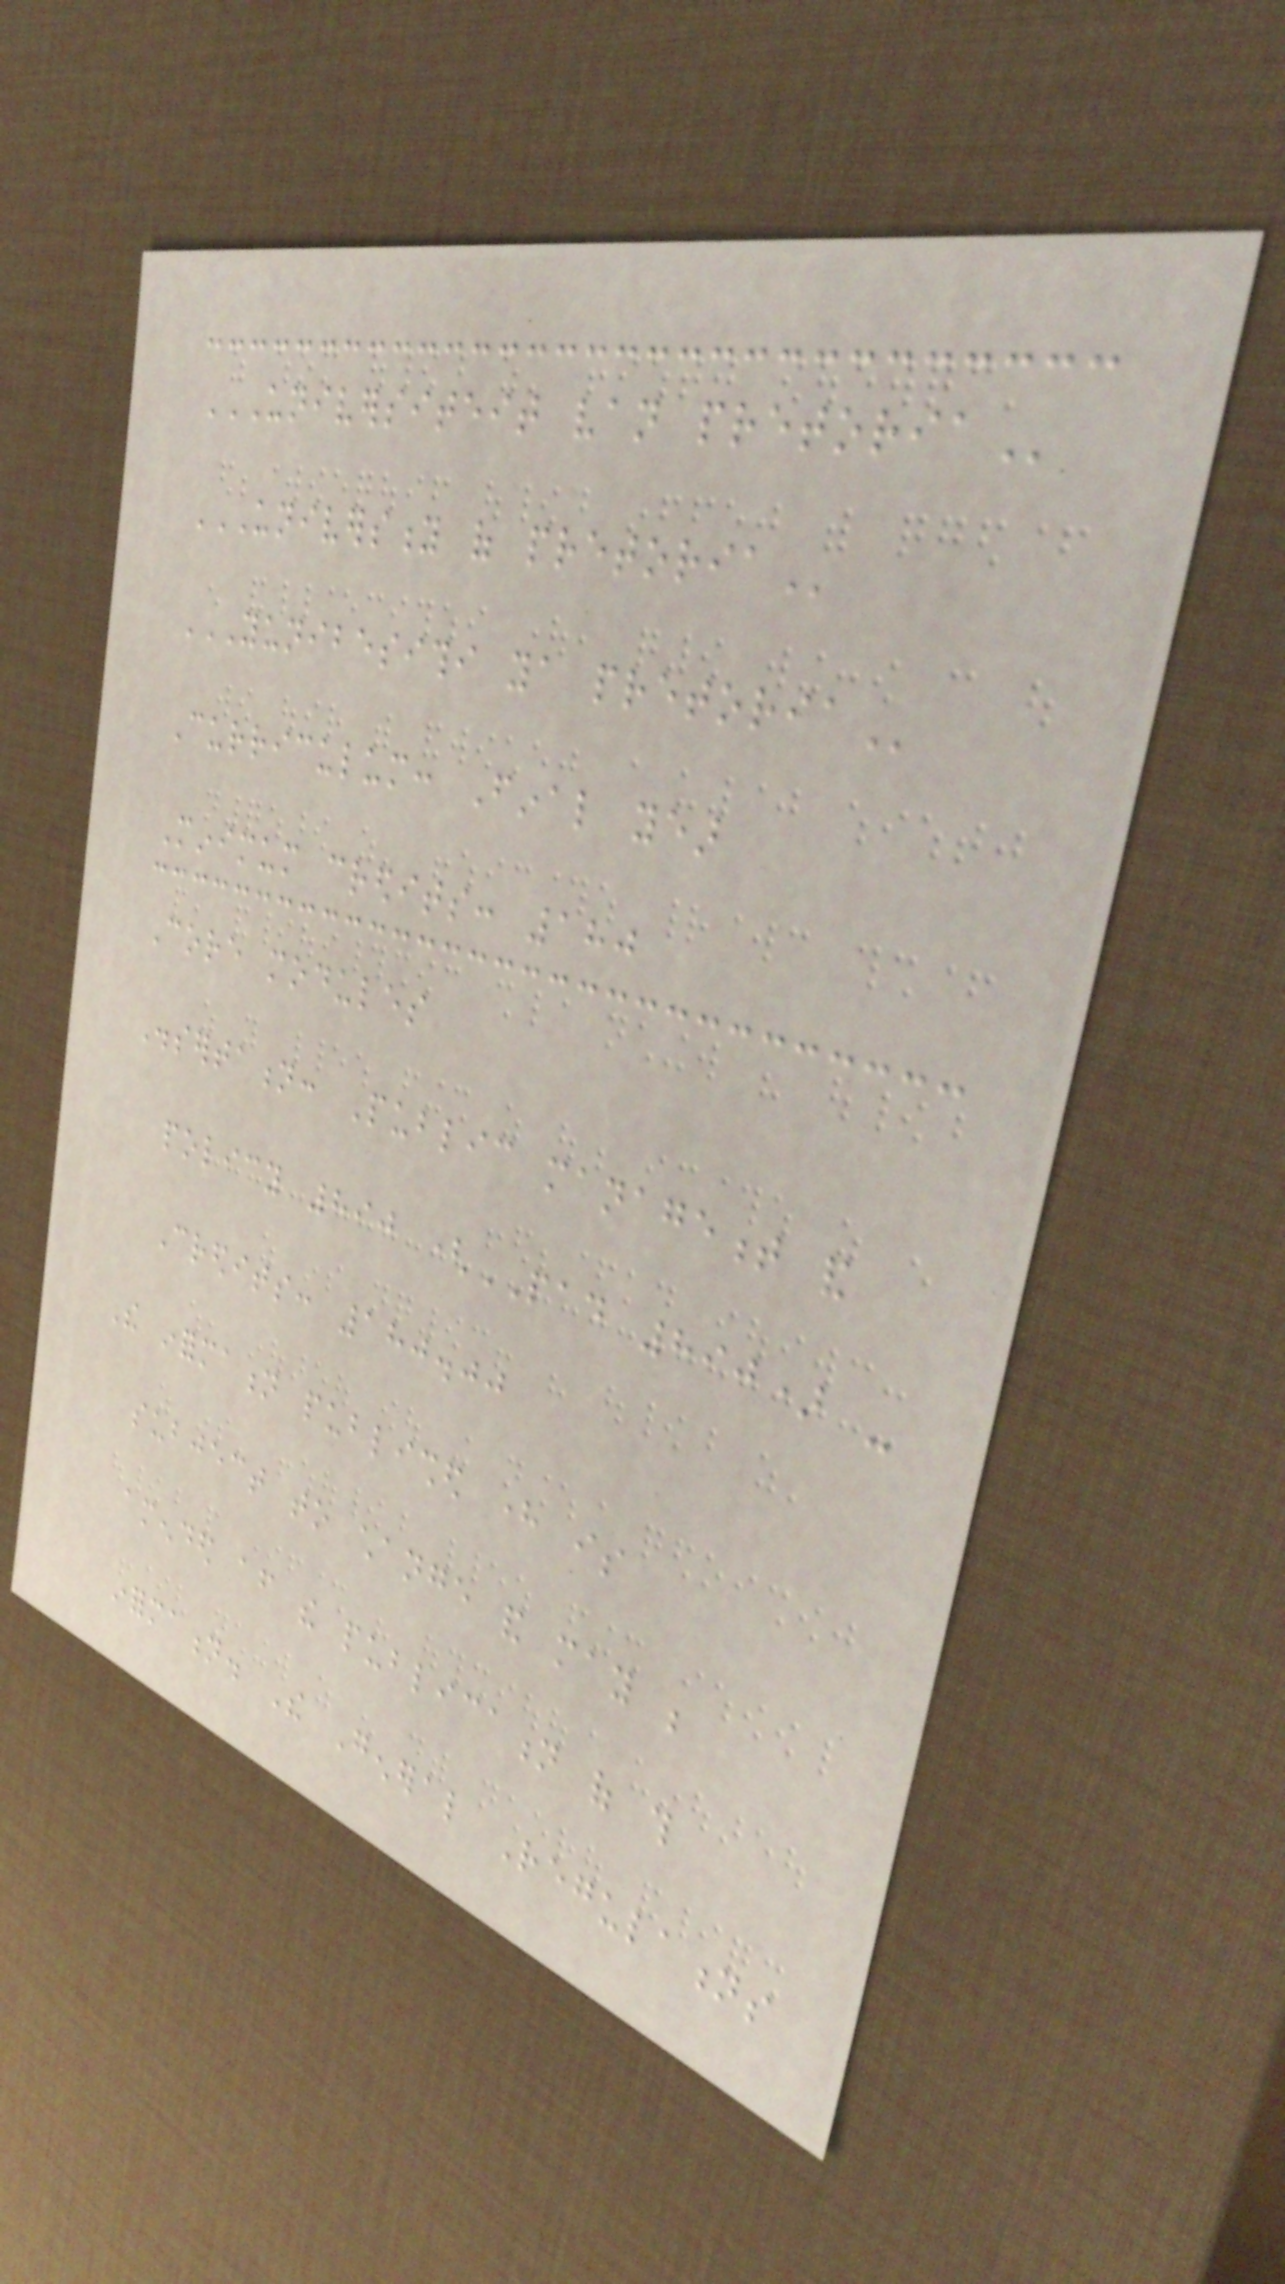UNIVERSITEIT VAN PRETORIA
UNIVERSITY OF PRETORIA
YUNIBESITHI YA PRETORIA
Curriculum: Final year
Minimum credits: 180
Core modules
Dissertation: Public management and
policy 890 (PAD 890) -
Credits: 180.00
The information published here is
subject to change and may be
amended after the publication of this
information. The General Regulations
